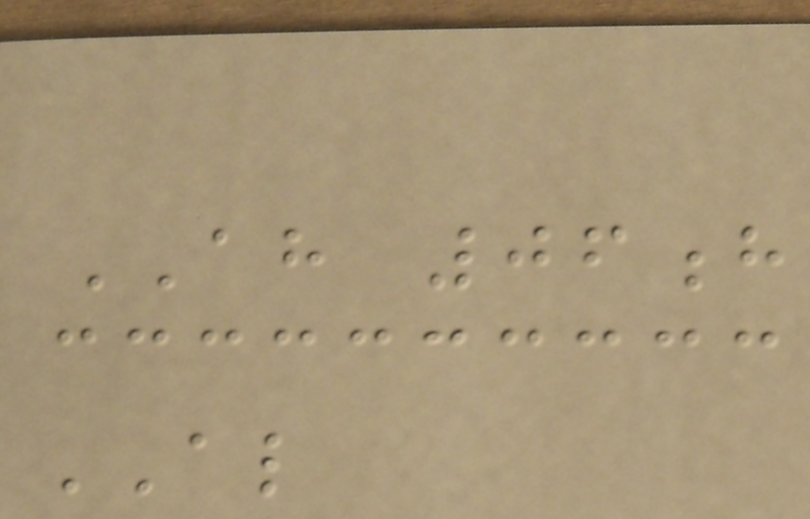AH 06h
AL
